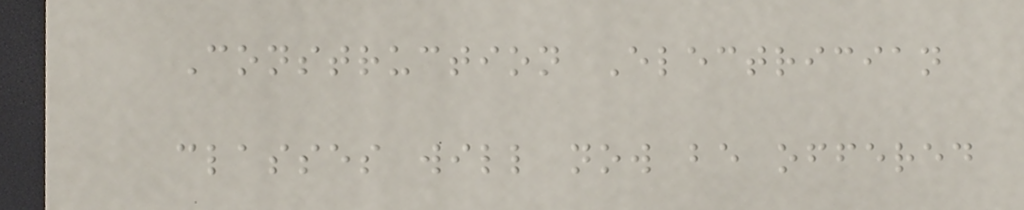Construction Electrician
classes will now be offered
